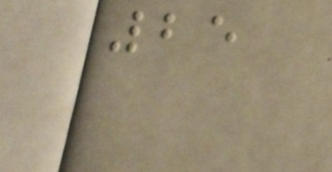25
